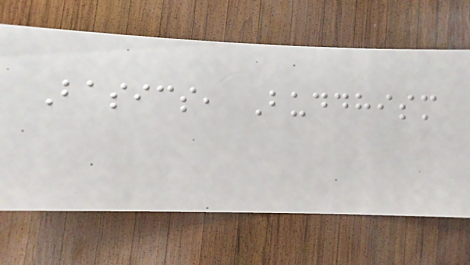Basics, Buddhism
